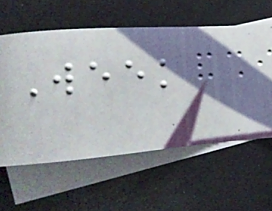Week
